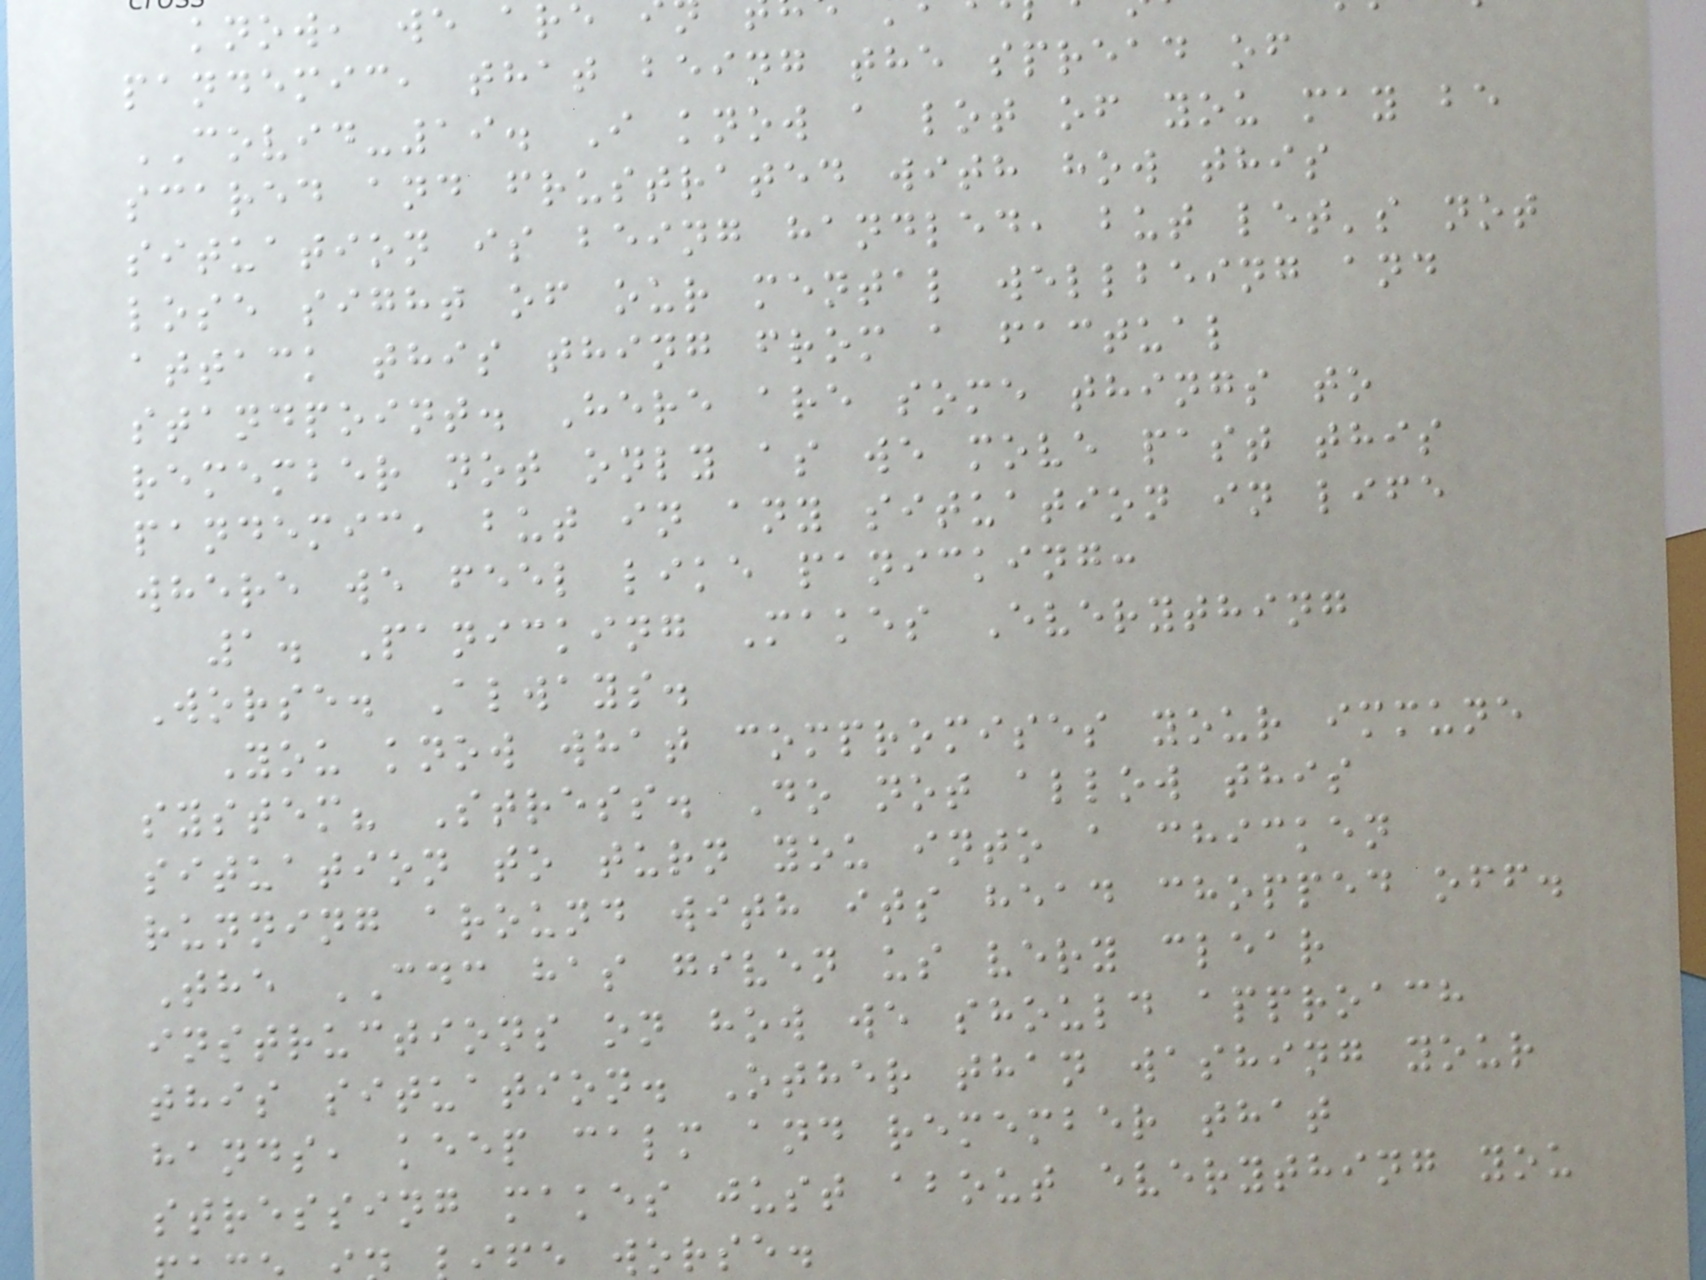know, we are
pandemic, that being the spread of
COVID-19. I know a lot of you may be
scared and frustrated with how this
situation is being handled, but let's not
lose sight of our mental wellbeing and
attack this thing from a factual
standpoint. Here are some things to
remember not only as we move past this
pandemic, but in any situation in life
where we feel like panicking:
1. Panicking Makes Everything
Worse. Always.
You know what compromises your immune
system? Stress. Do not allow this
situation to turn you into a chicken
running around with its head chopped off.
The CDC has given us very clear
instructions on how we should approach
this situation. Other than washing your
hands, keep calm and remember that
stressing makes just about everything you
e worse.
